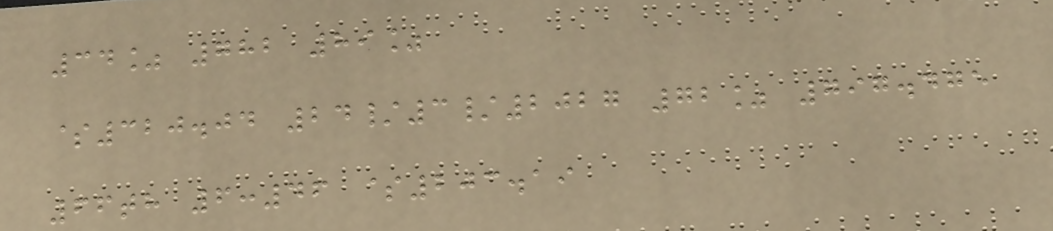34% 782 89%
$320.04 24/3/2027 72% 797.475
66th 6:46 $203.19
